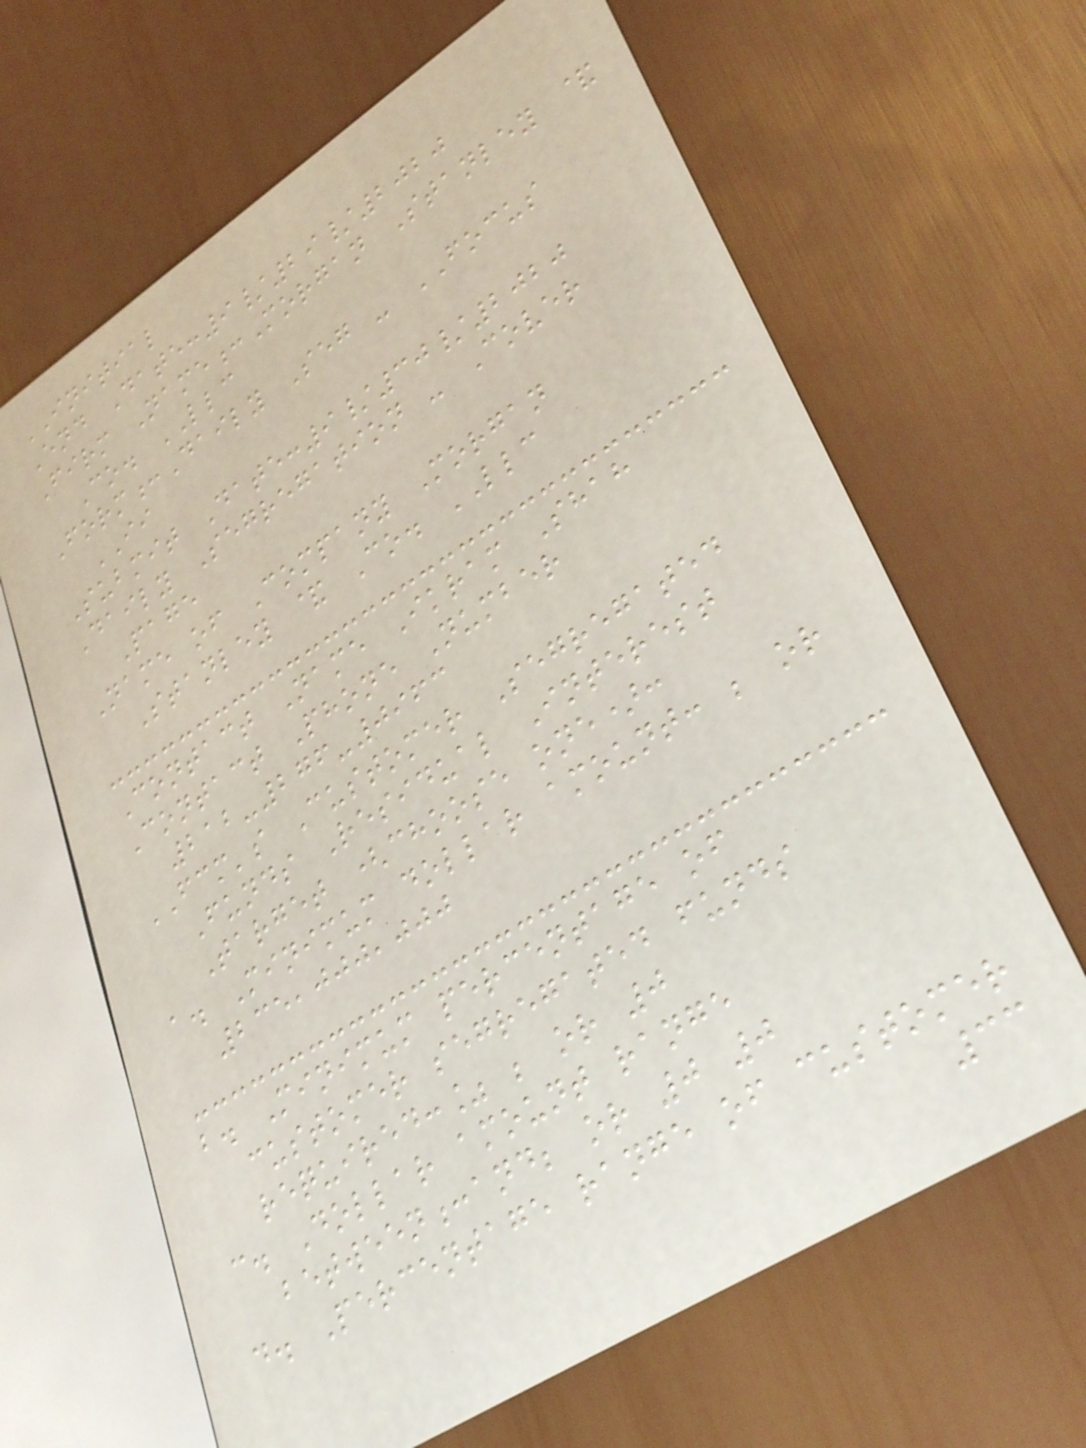INITIAL
End Date:9/29/2020
Firm Name:Morgan Stanley &
Co. LLC
Form:Daily Seg - FOCUS
II
Submit Date:9/30/2020
Daily Segregation - Cover
Page
Name of Company Morgan
Stanley & Co. LLC
Contact Name Ikram Shah
Contact Phone Number
212-276-0963
FCM's Customer Segregated
Funds Residual Interest
Target (choose one):
a. Minimum dollar amount: ; or
235,000,000
b. Minimum percentage of
customer segregated funds
required:% ; or 0
c. Dollar amount range
between:and; or 0 0
d. Percentage range of customer
33
